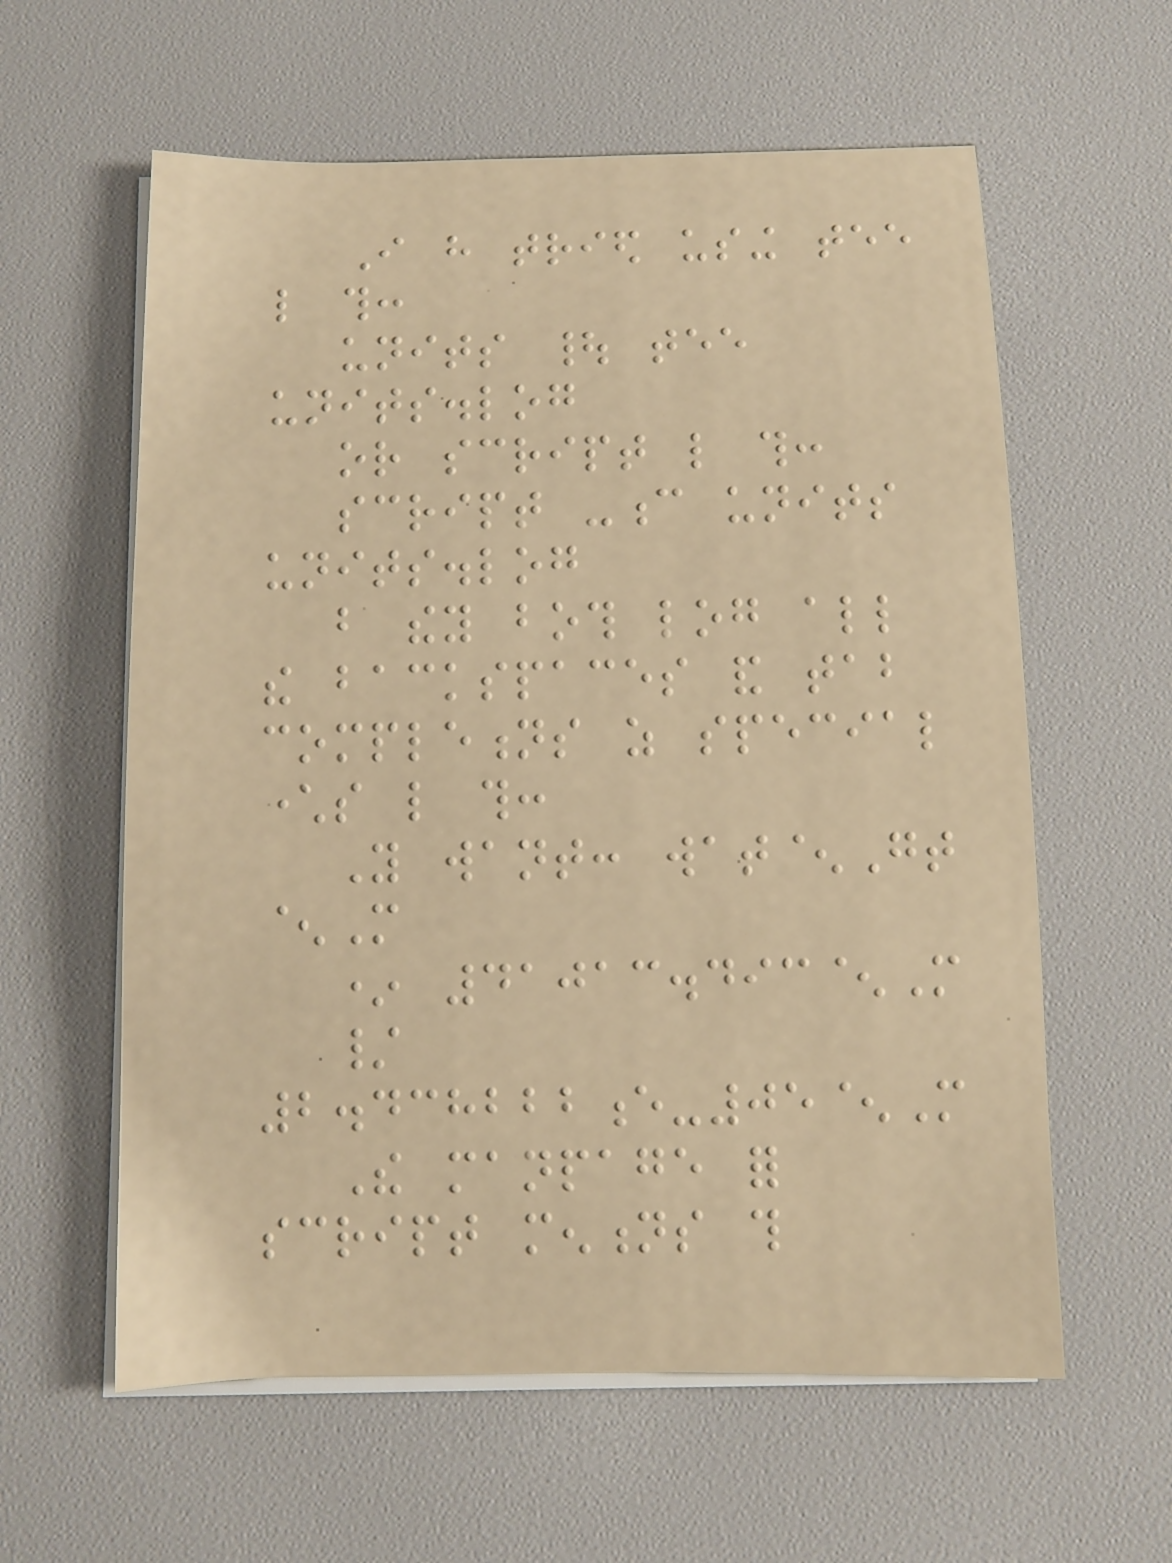I have tried using tee
like this:
units | tee
units.log
or script like this:
script -c units
units.log
but they both log all
the backspaces and tab
completions as special
characters like this:
You want: wat^Gt
^M
* 41013.493^M
/
2.438222e-05^M
The manpage for
script mentions this
